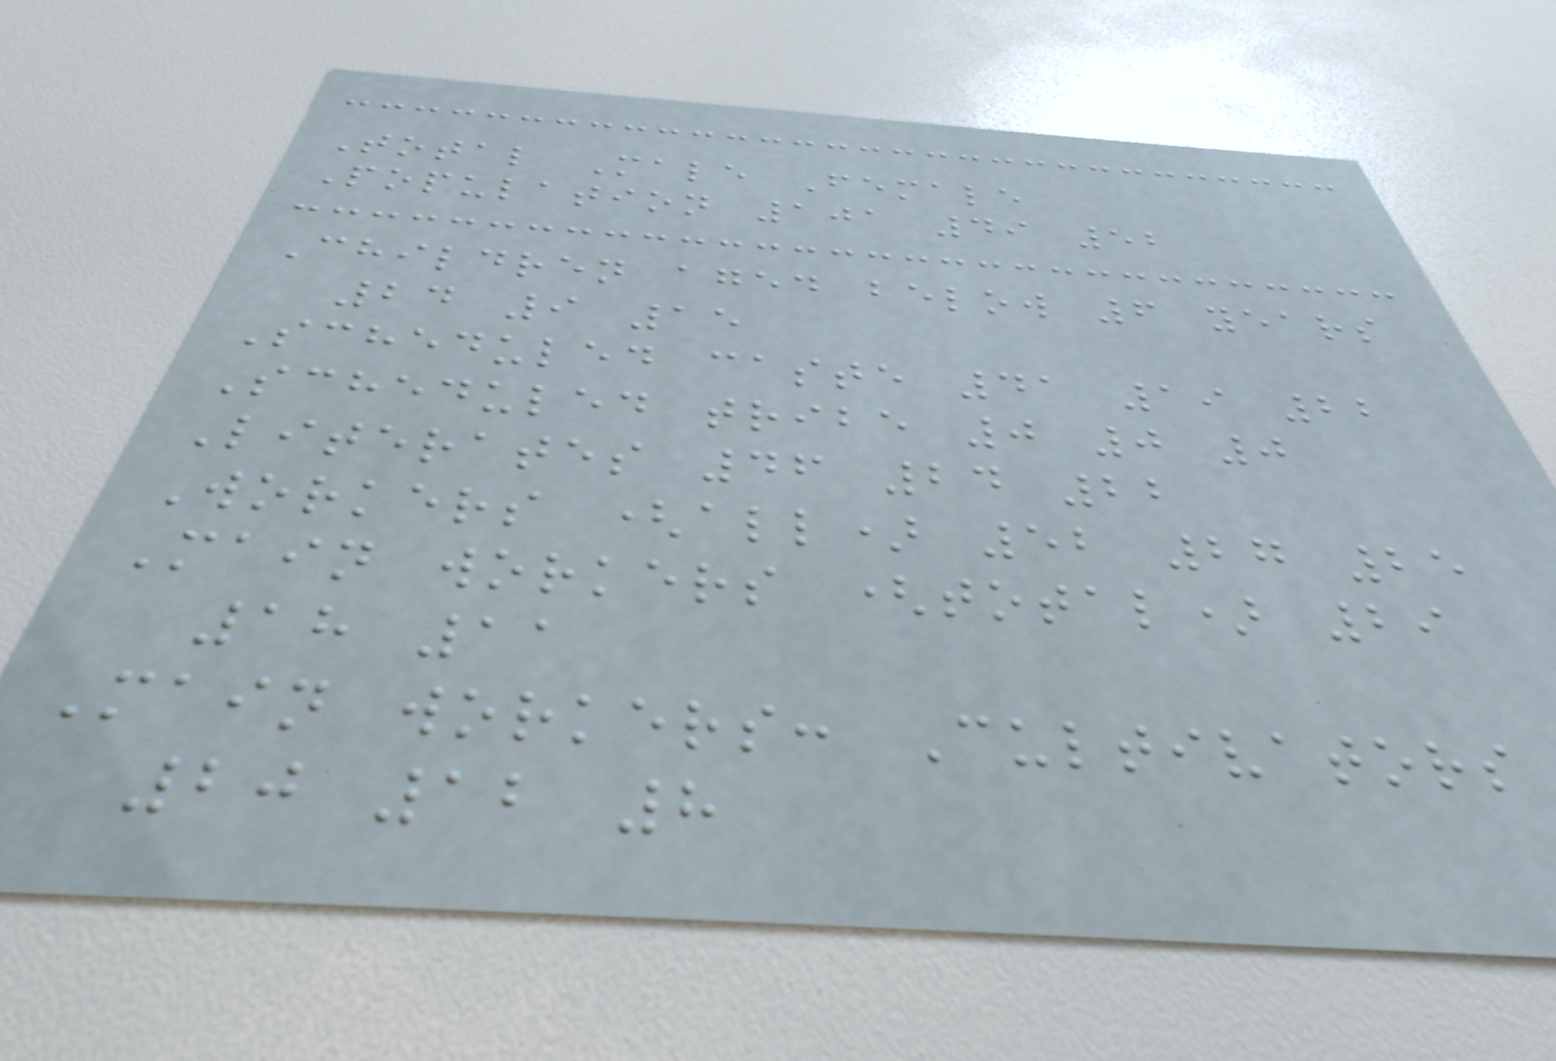Total Male Female
Population 101 49 52
Children aged below 6 years
24 9 15
Scheduled caste 41 19 22
Scheduled tribe 0 0 0
Literates 46 24 22
Workers (all) 52 27 25
Main workers (total) 29
18 11
Main workers: Cultivators
20 12 8
